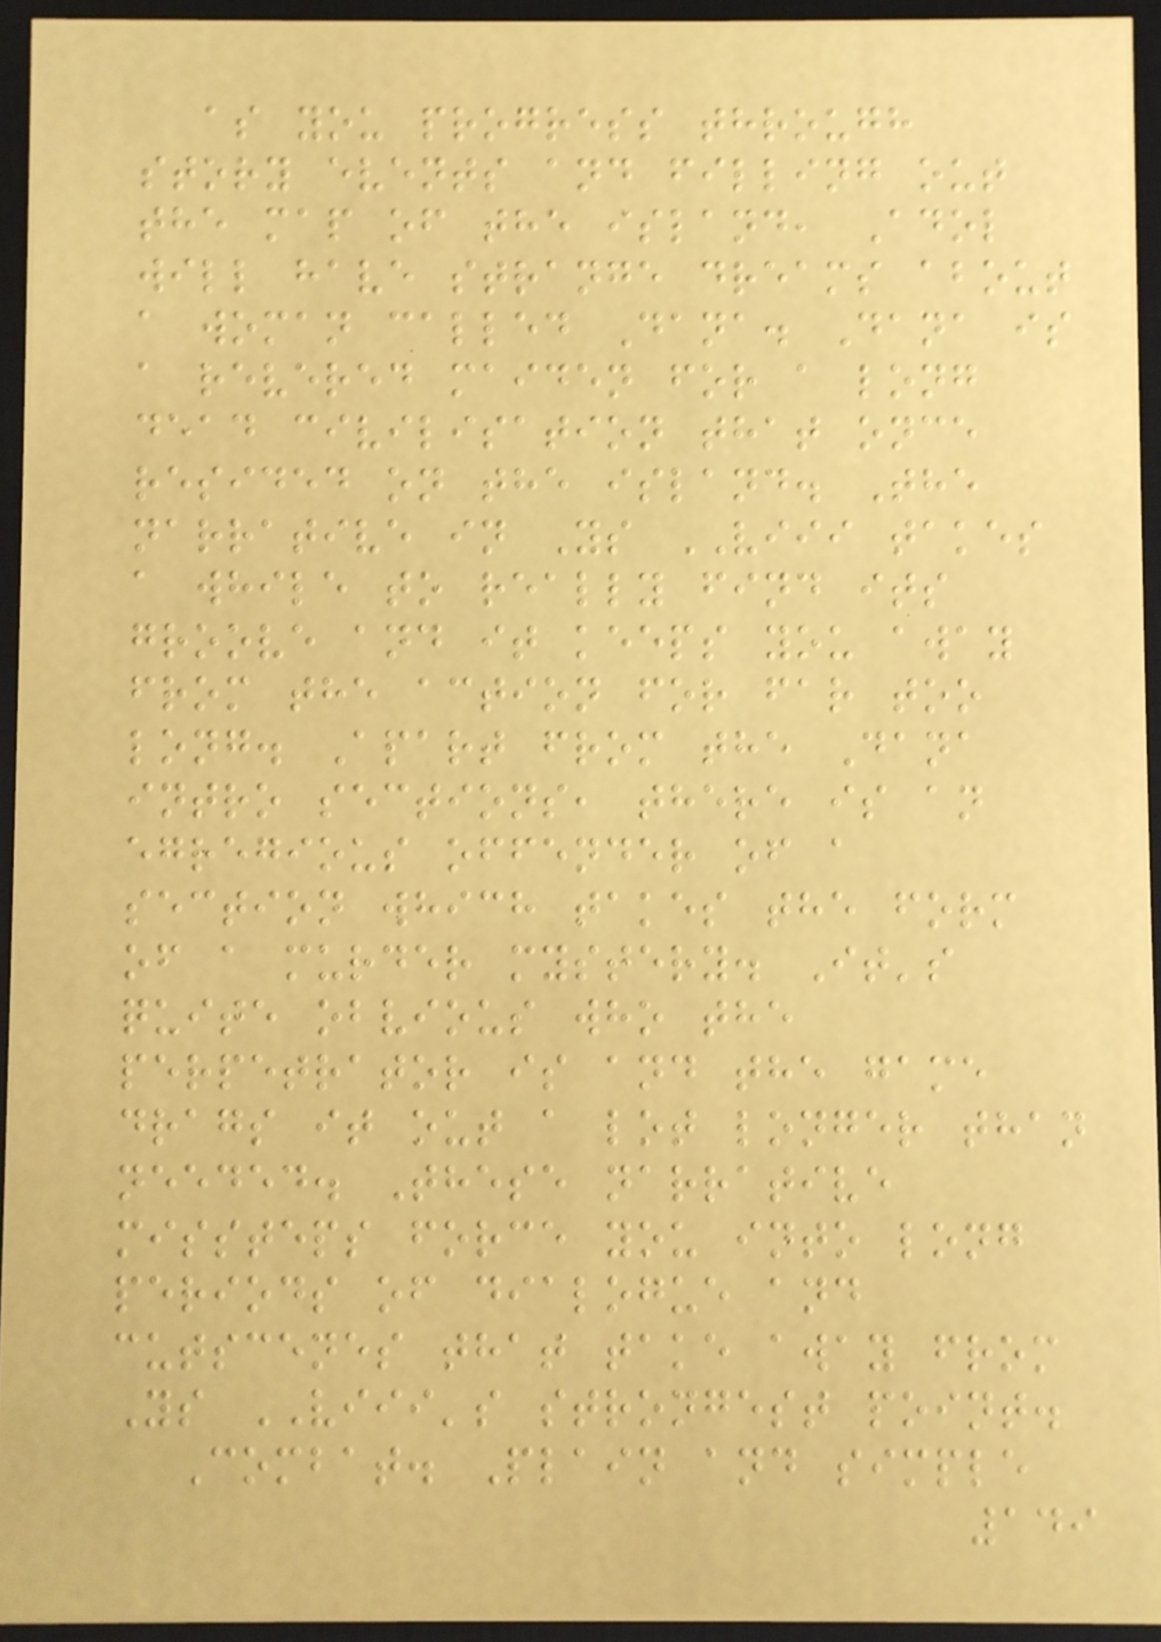as you progress through
story events and filling out
the map of the island, Adol
will have strange dreams about
a woman called Dana. Dana is
a revered maiden for a long
dead civilisation that once
resided on the island. The
narrative in Ys VIII takes
a while to really find its
groove and it keeps you away
from the action for far too
long. Apart from the Dana
intro sections, there is an
egregious offender of a
section which takes the form
of a murder mystery. It's
quite obvious who the
perpetrator is and the game
drags it out a lot longer than
needed. These narrative
missteps force you into long
periods of dialogue and
cutscenes that take away from
Ys VIII's strongest point.
Combat. Plain and simple
149
